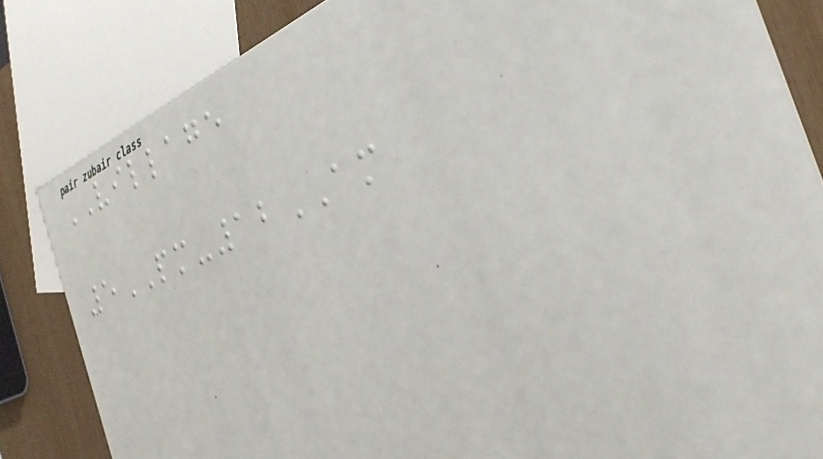VILLAGE
5PM-12AM
